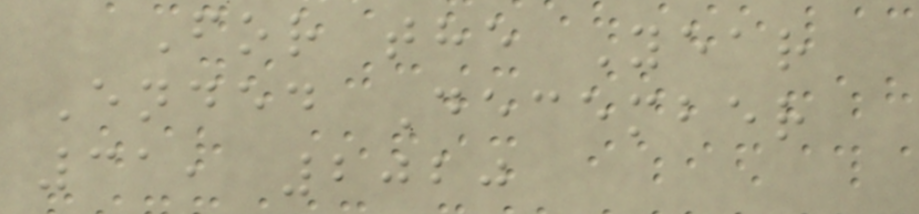For the Year
Ended December
31, 2020
